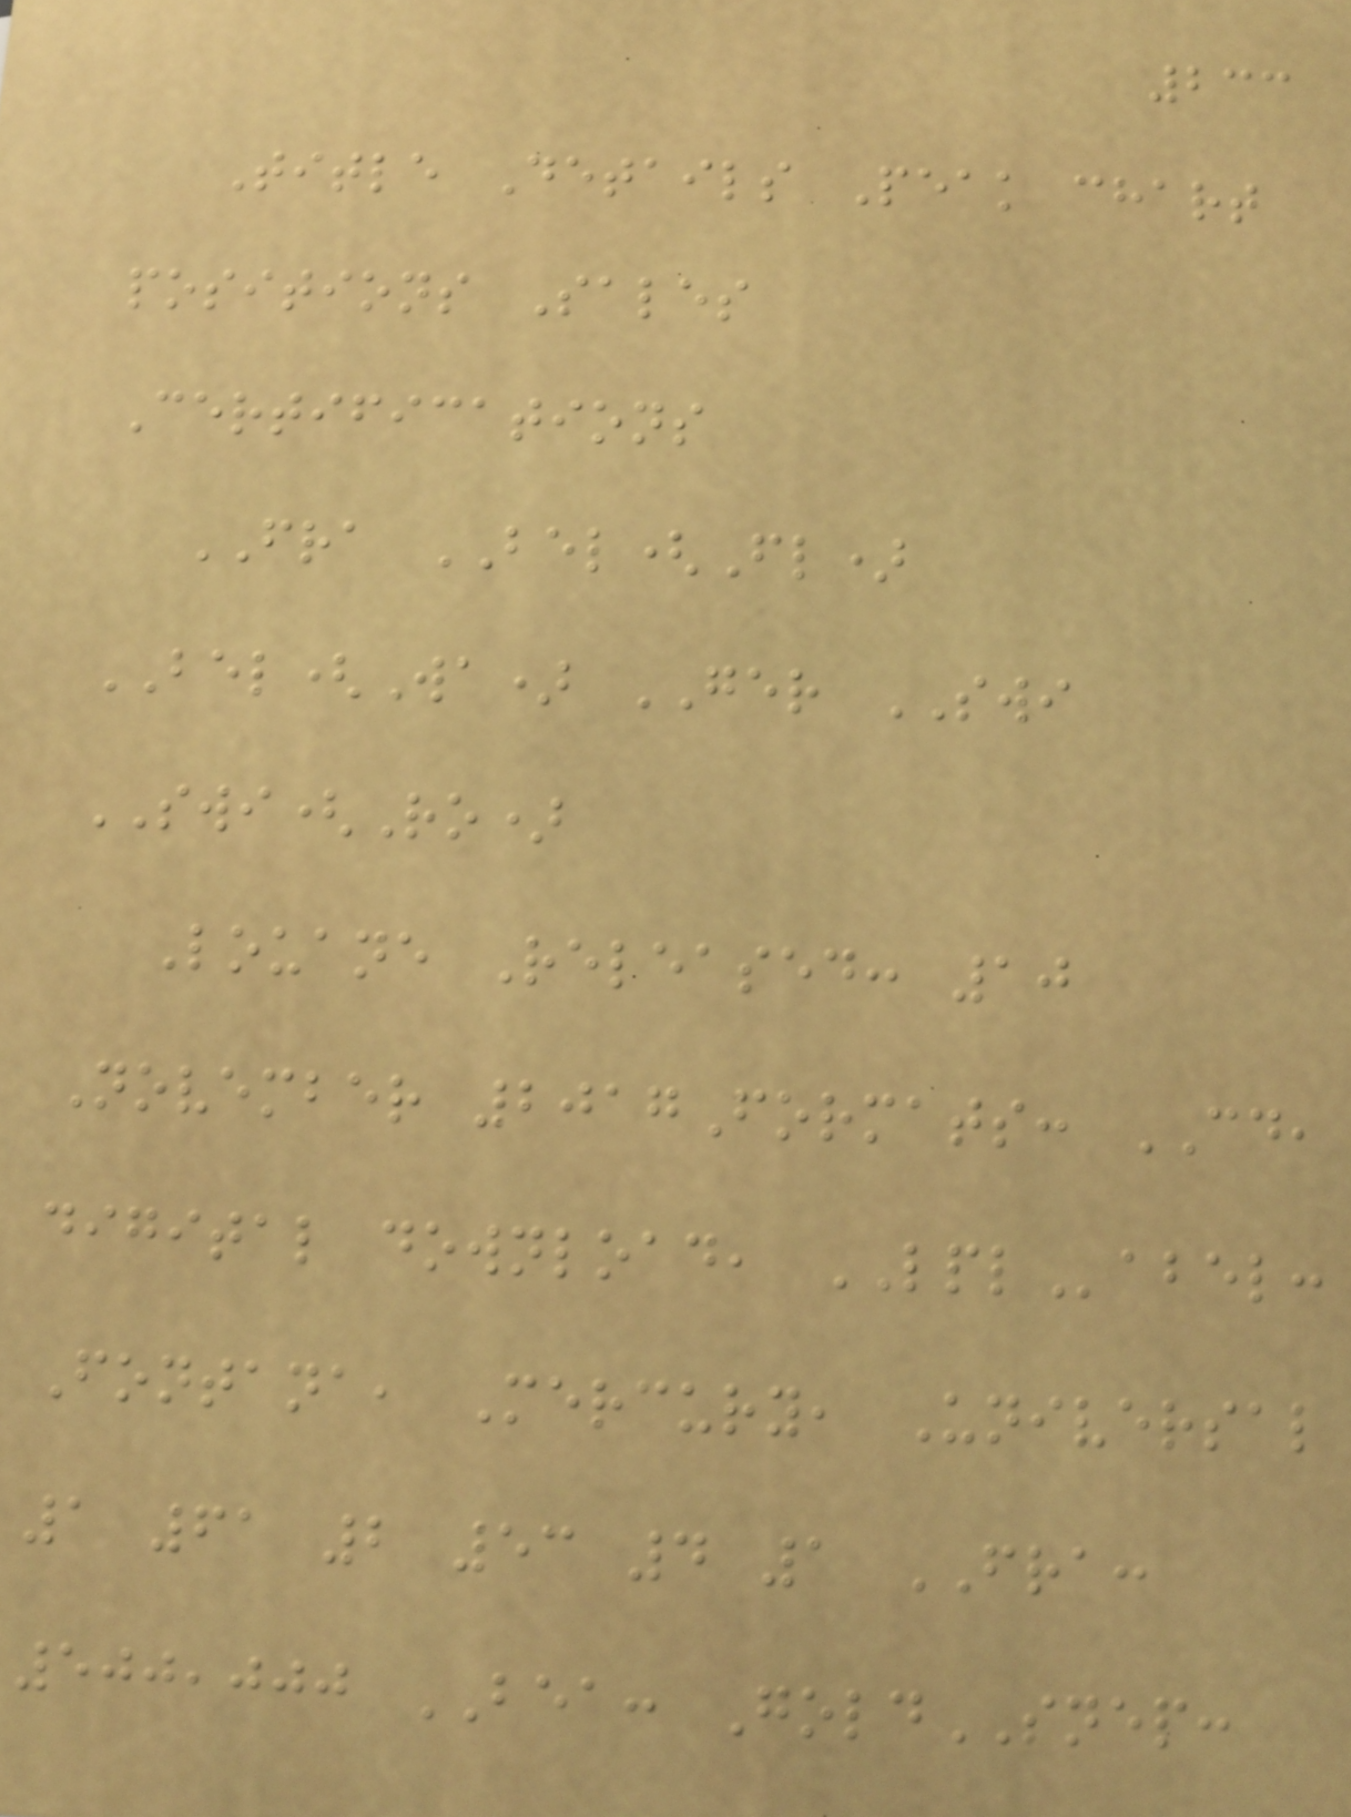233
Title Details Peak chart
positions Sales
Certifications
FRA BEL(Fl)
BEL(Wa) GER SWI
SWI(Ro)
Louane Released: 10
November 2017Formats: CD,
digital download, LPLabel:
Fontana, Mercury, Universal
1 61 2 53 4 1 FRA:
500,000 BEA: GoldSNEP:
